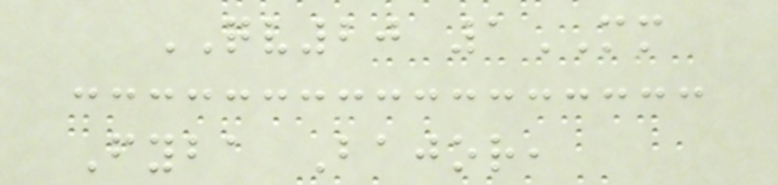QV20 1MM
Fyba Bajor,
